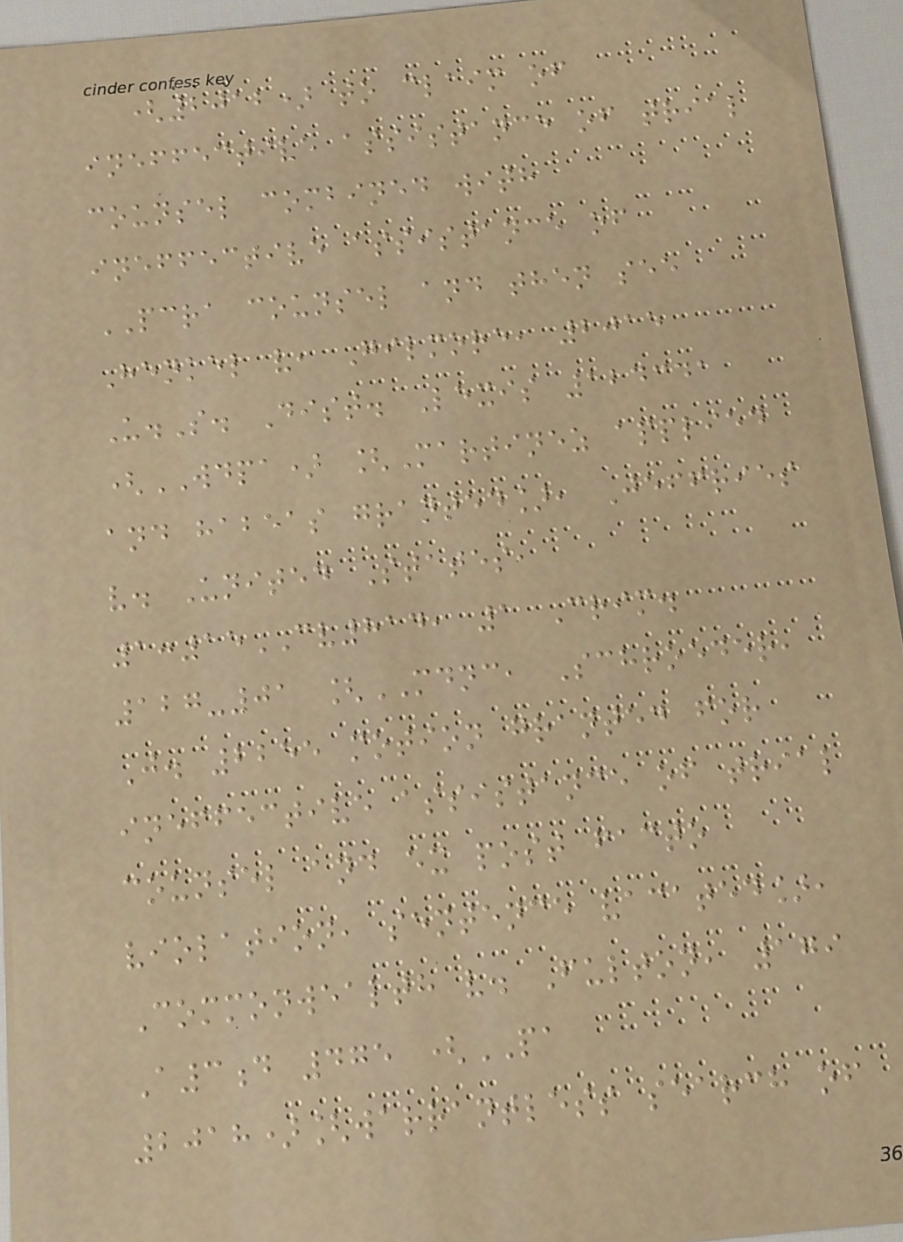(2012) to claim of
ineffective assistance of trial
counsel combined with
ineffective assistance of
PCRA counsel and then see
Henkel v, Gilmore, 2015
U.S. Dist. Lexis 124341
(WDPA) [Martinez applied
and habeas granted], Jeffries
v. United States,
1:15CV814, 1 Crim.
127-01 [MDNC, Schroeder,
J. 2255 motion granted for
ineffective assistance of trial
counsel and ex post facto
violation, sentence vacated],
Commonwealth v. Fulton, 179
A3d 475 (PA
2018)[warrantless search of
